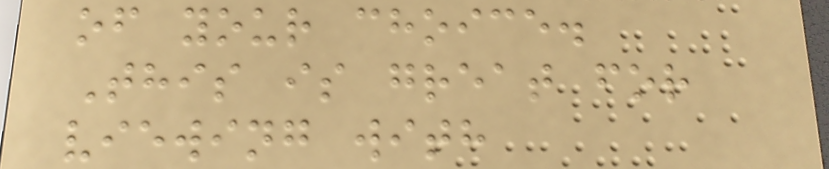of your choice.
This is great for
viewing with
